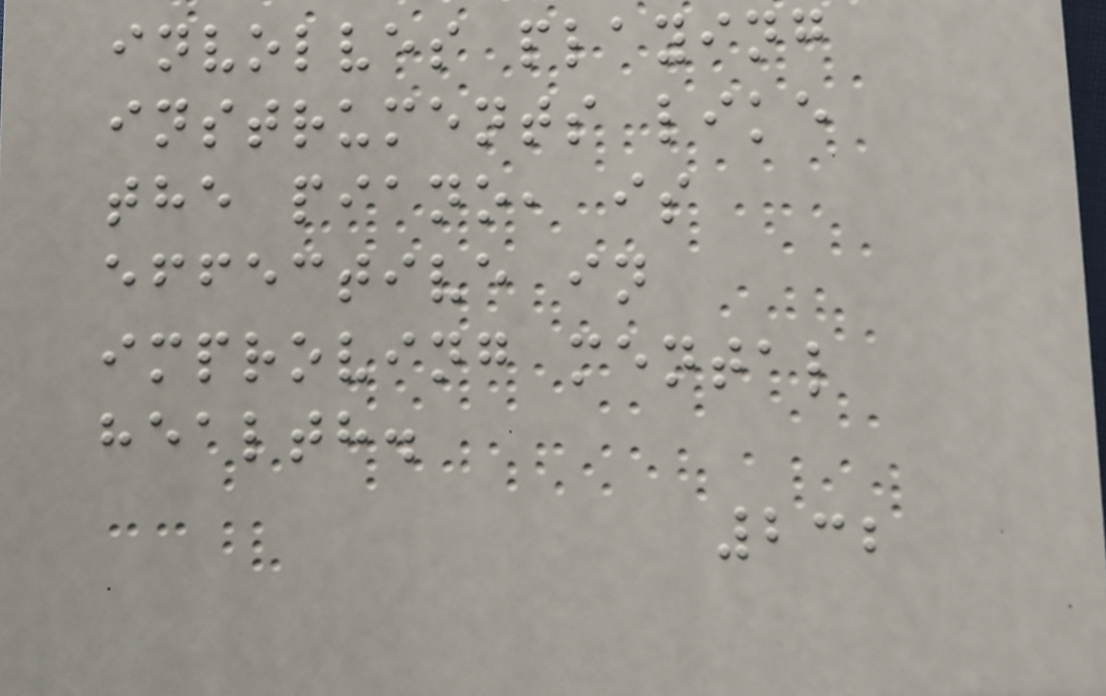involves playing
instruments like
the piano, is
effective in
improving mental
health.
232
